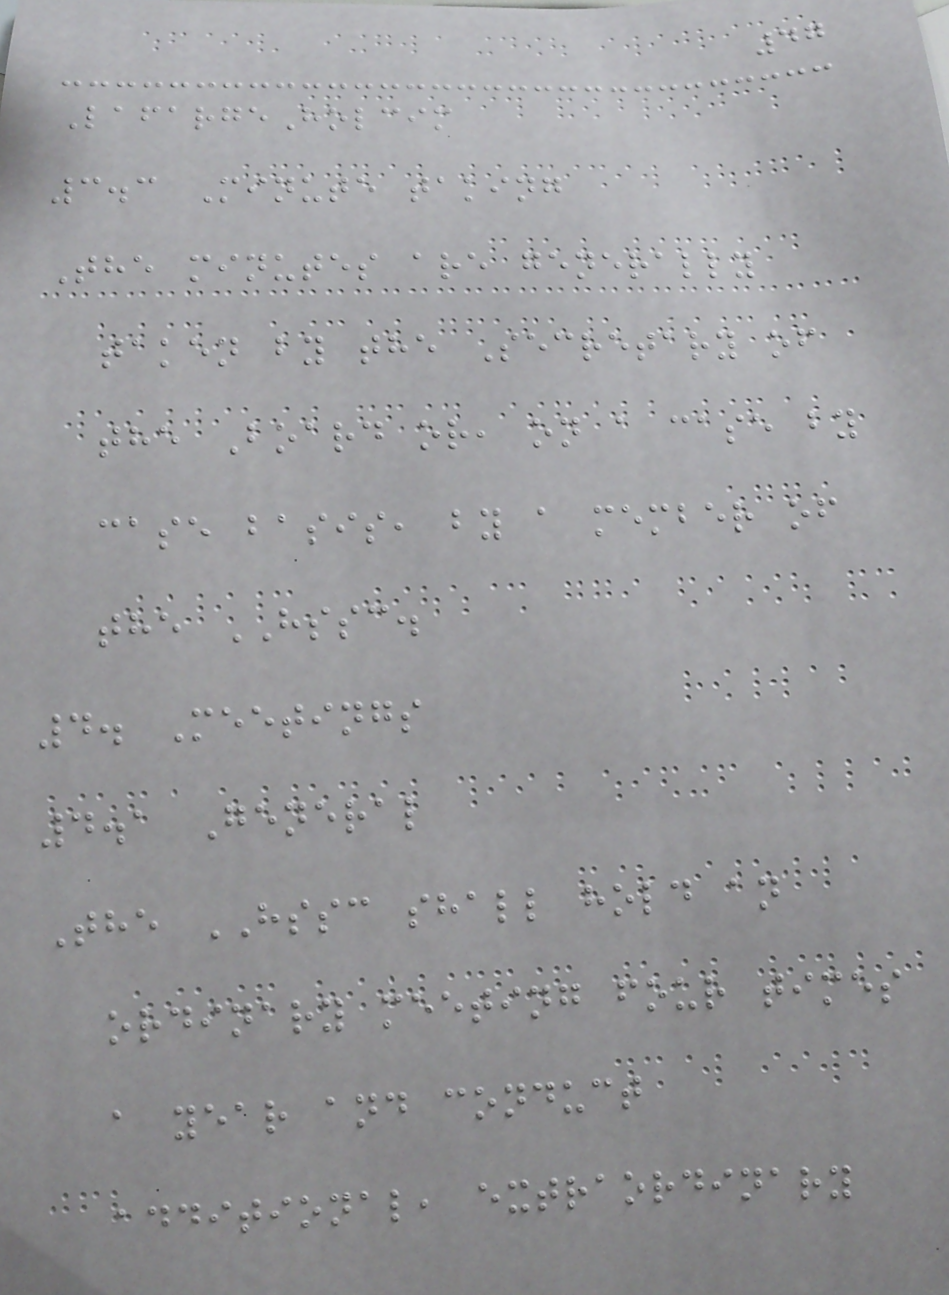47
LafargeHolcim
3.3 Minute taking
The minutes are generally
taken by the Secretary of
the Board or, on a case by
case basis, by a member of
the HSSC.
4. Meetings
4.1 General
The HSSC shall hold an
ordinary meeting four times
a year and conduct
additional, extraordinary
